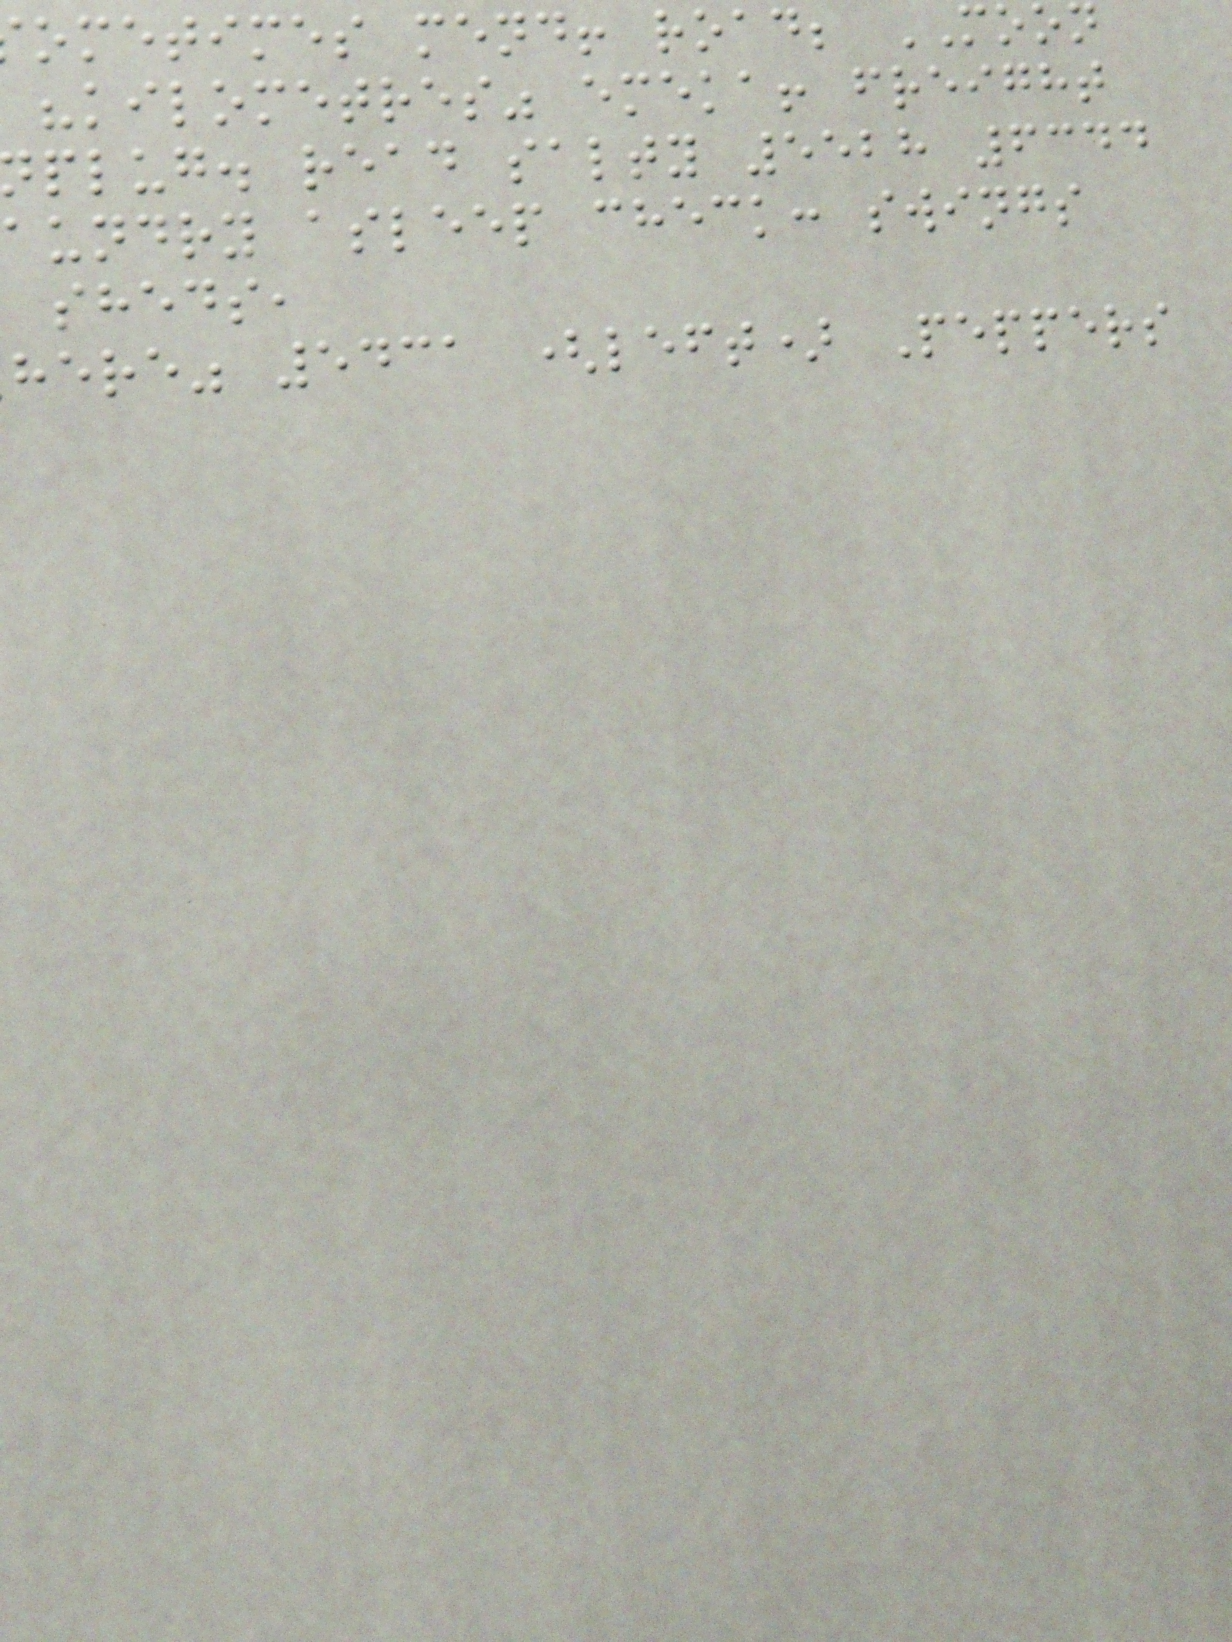ometimes mend! road; MOON
"kilometres" emeka! freight
plug. read salty 5528 6344
aundry asleep check: swings
sheds,
here" 5431 (left) Peppers
